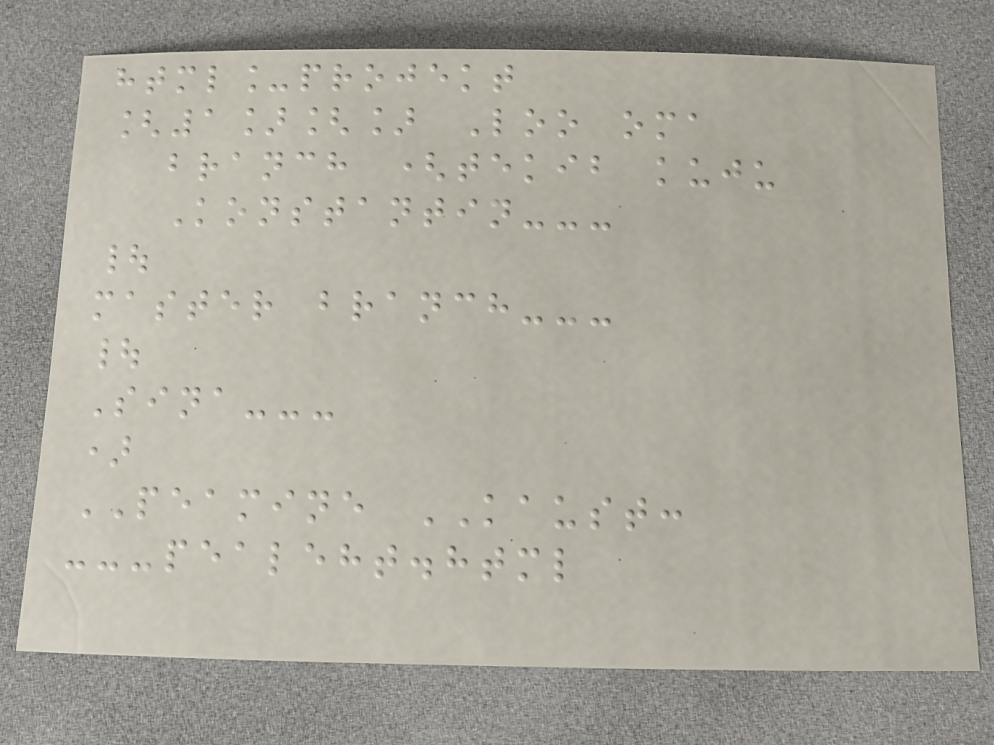html_projekt
[1][] Loo oma
branch (tekib kuju
Konstantin---
|
master branch---
|
Sina---
)
PEAMINE KAUST:
---pealeht.html
